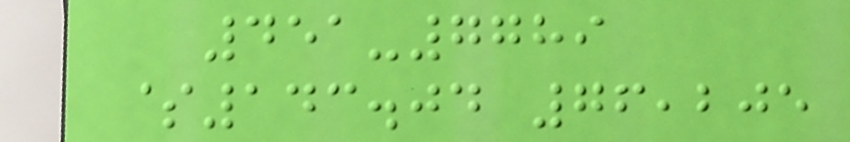451-7789
$143.04 76,205
